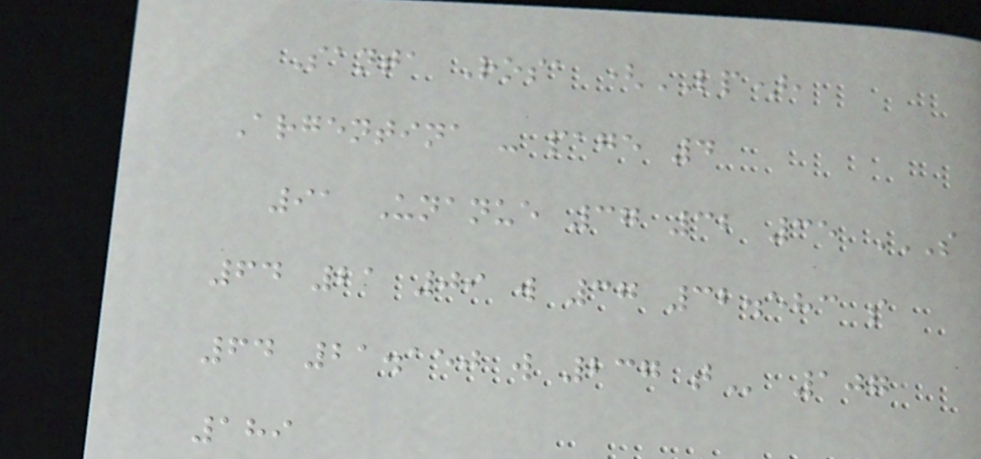Santa Rosa (LP),
Argentina - page 4
91 Unanue 37 32 35 S
64 21 09 W 37 32.583 S
64 21.150 W 237 T 107
189
